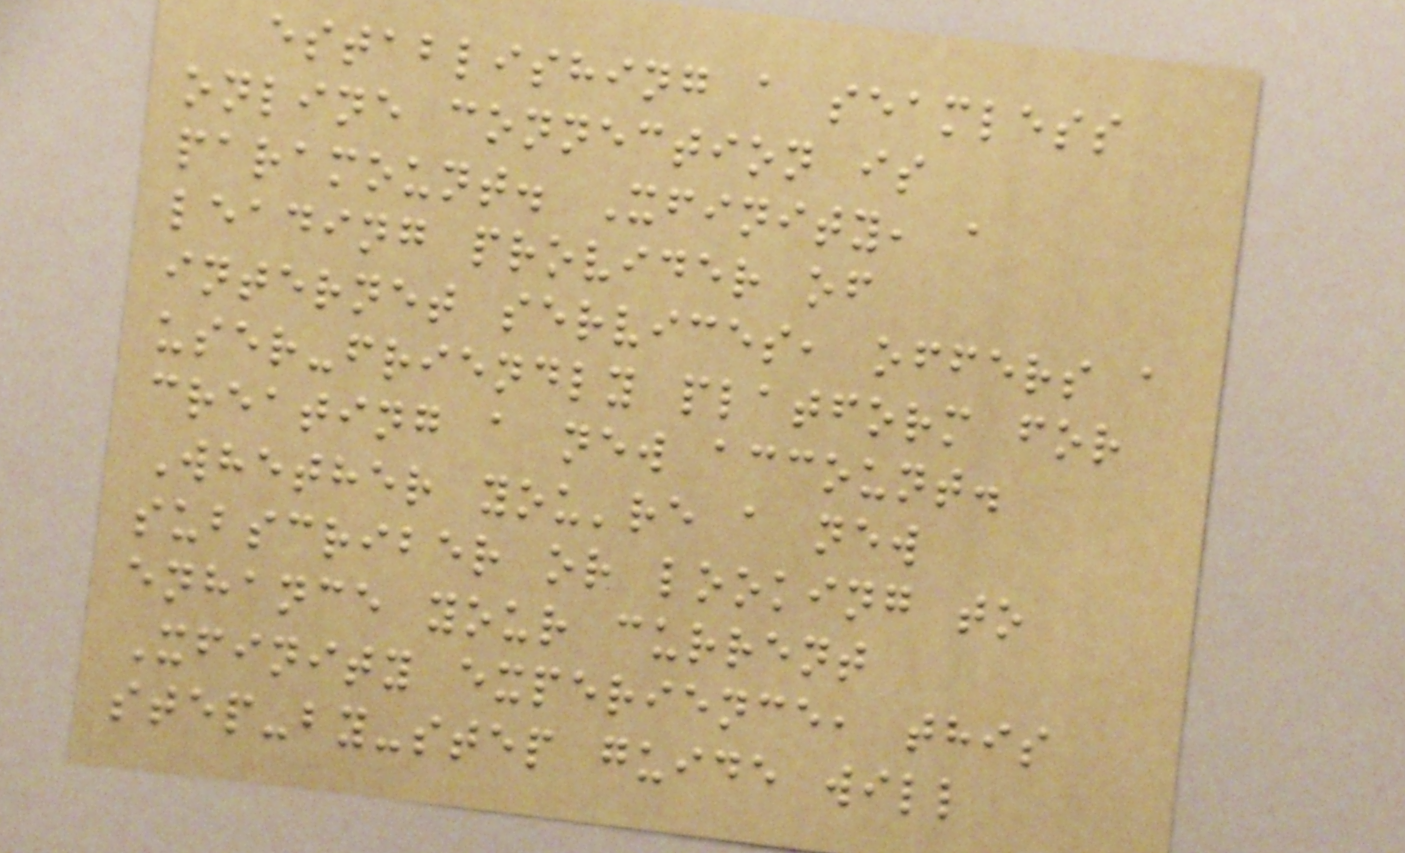establishing a seamless
online connection is
paramount. Xfinity, a
leading provider of
internet services, offers a
user-friendly platform for
creating a new account.
Whether you're a new
subscriber or looking to
enhance your current
Xfinity experience, this
step-by-step guide will
